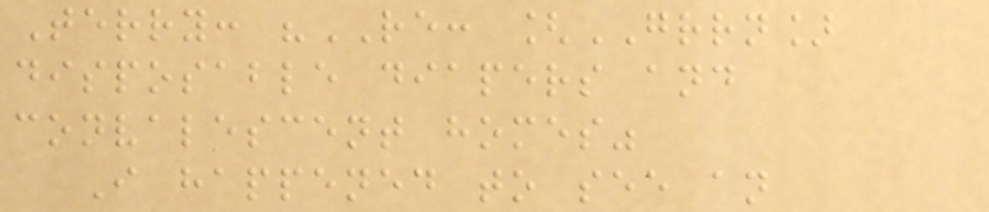Terry: "RE: [GRRN]
disposable diapers and
convalescent homes"
I happened to see an
